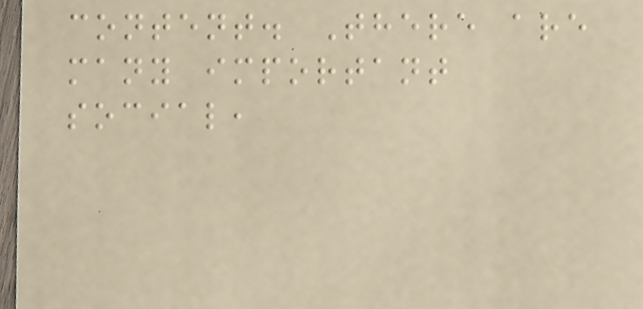content. There are
many important
social,
